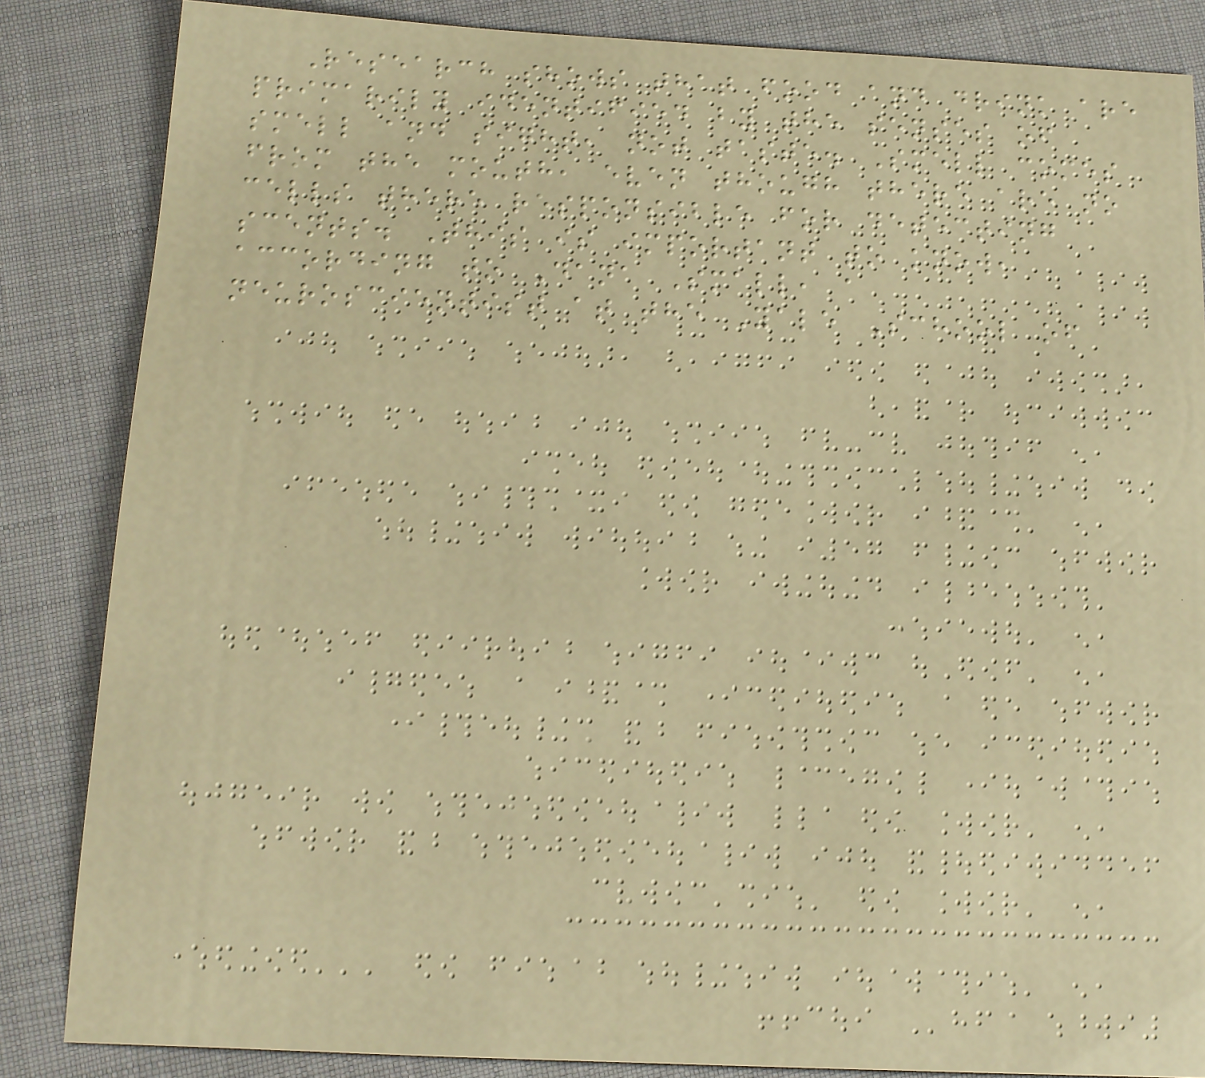Research shows that food and drink are
primarily identified by the senses of
smell and sight, not taste. Smell comes
from the mouth, even though there are no
cells there responsible for detecting
scents. This is important to know,
according to Dana Small, a
neuroscientist at the Yale School of
